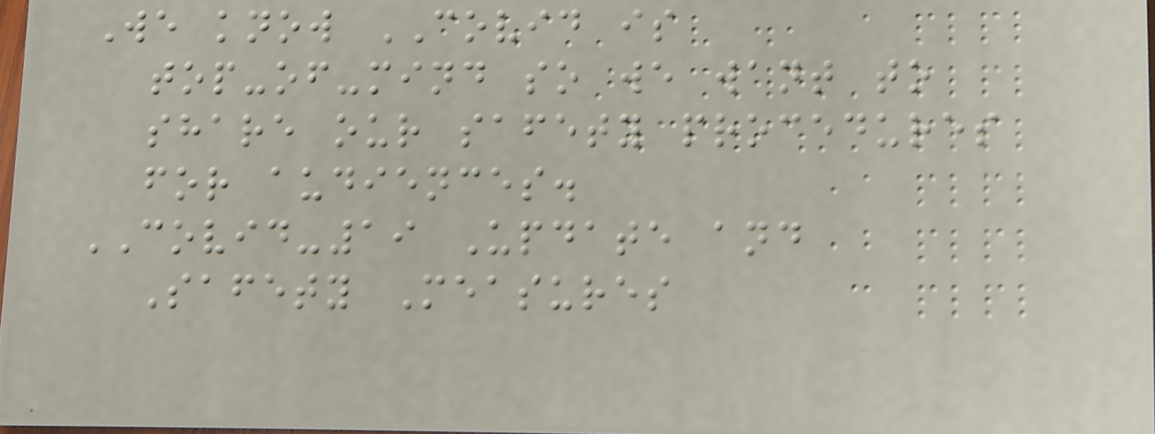We know COVID is
top-of-mind so we want to
share our safety procedures
for audiences.
COVID-19 Update and
Safety Measures
